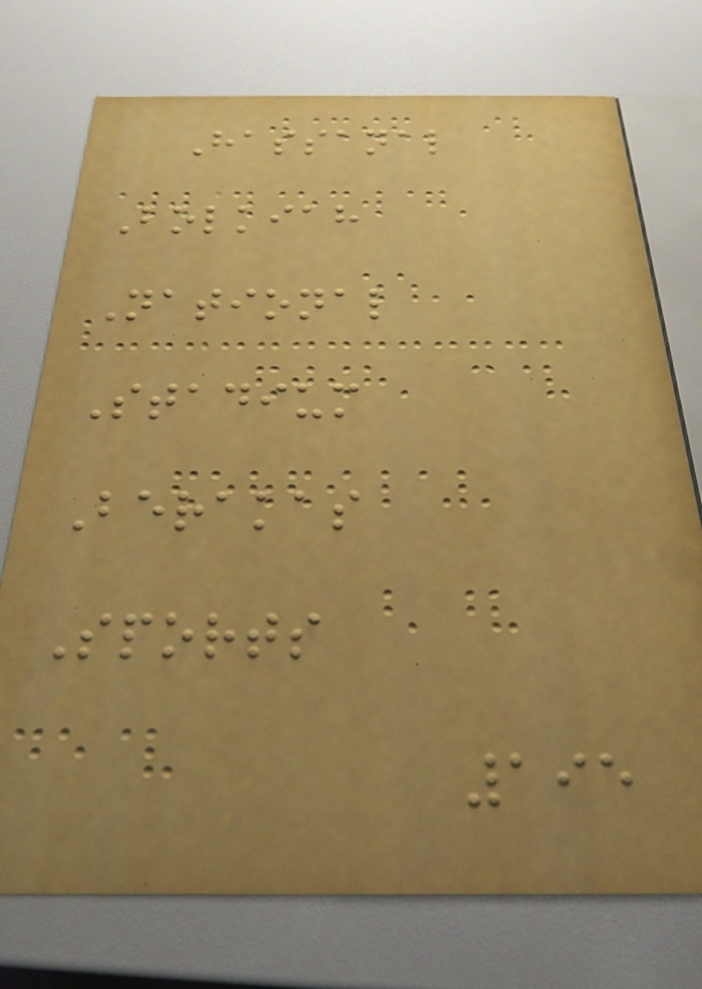Hassanal
Bolkiah
National
Stadium
Berakas
Sports
195
